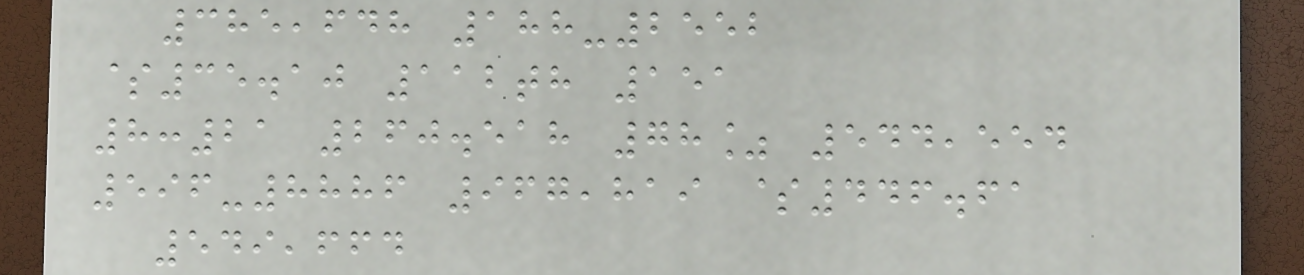385,648 188-2552
$35.10 112th 151
8:21 260.518 78% 544,554
596-8886 967,819 $446.61
549,664
